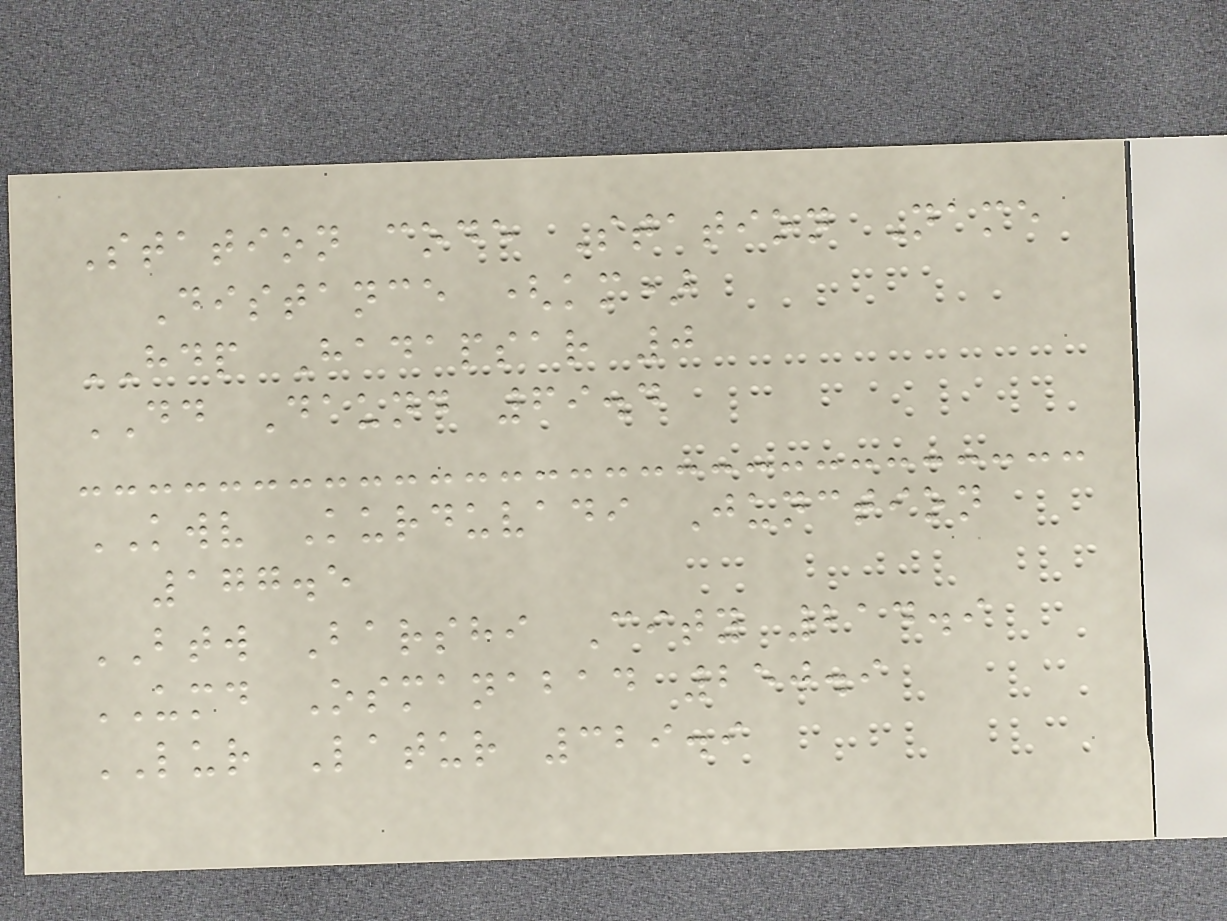Station code Station Name
Distance (km)
HDP Hadapsar 0
DD Daund 69.4
KWV Kurduvadi Junction
177.5
BTW Barshi City 214.9
UMD Osmanabad 250.9
LUR Latur 329.9
